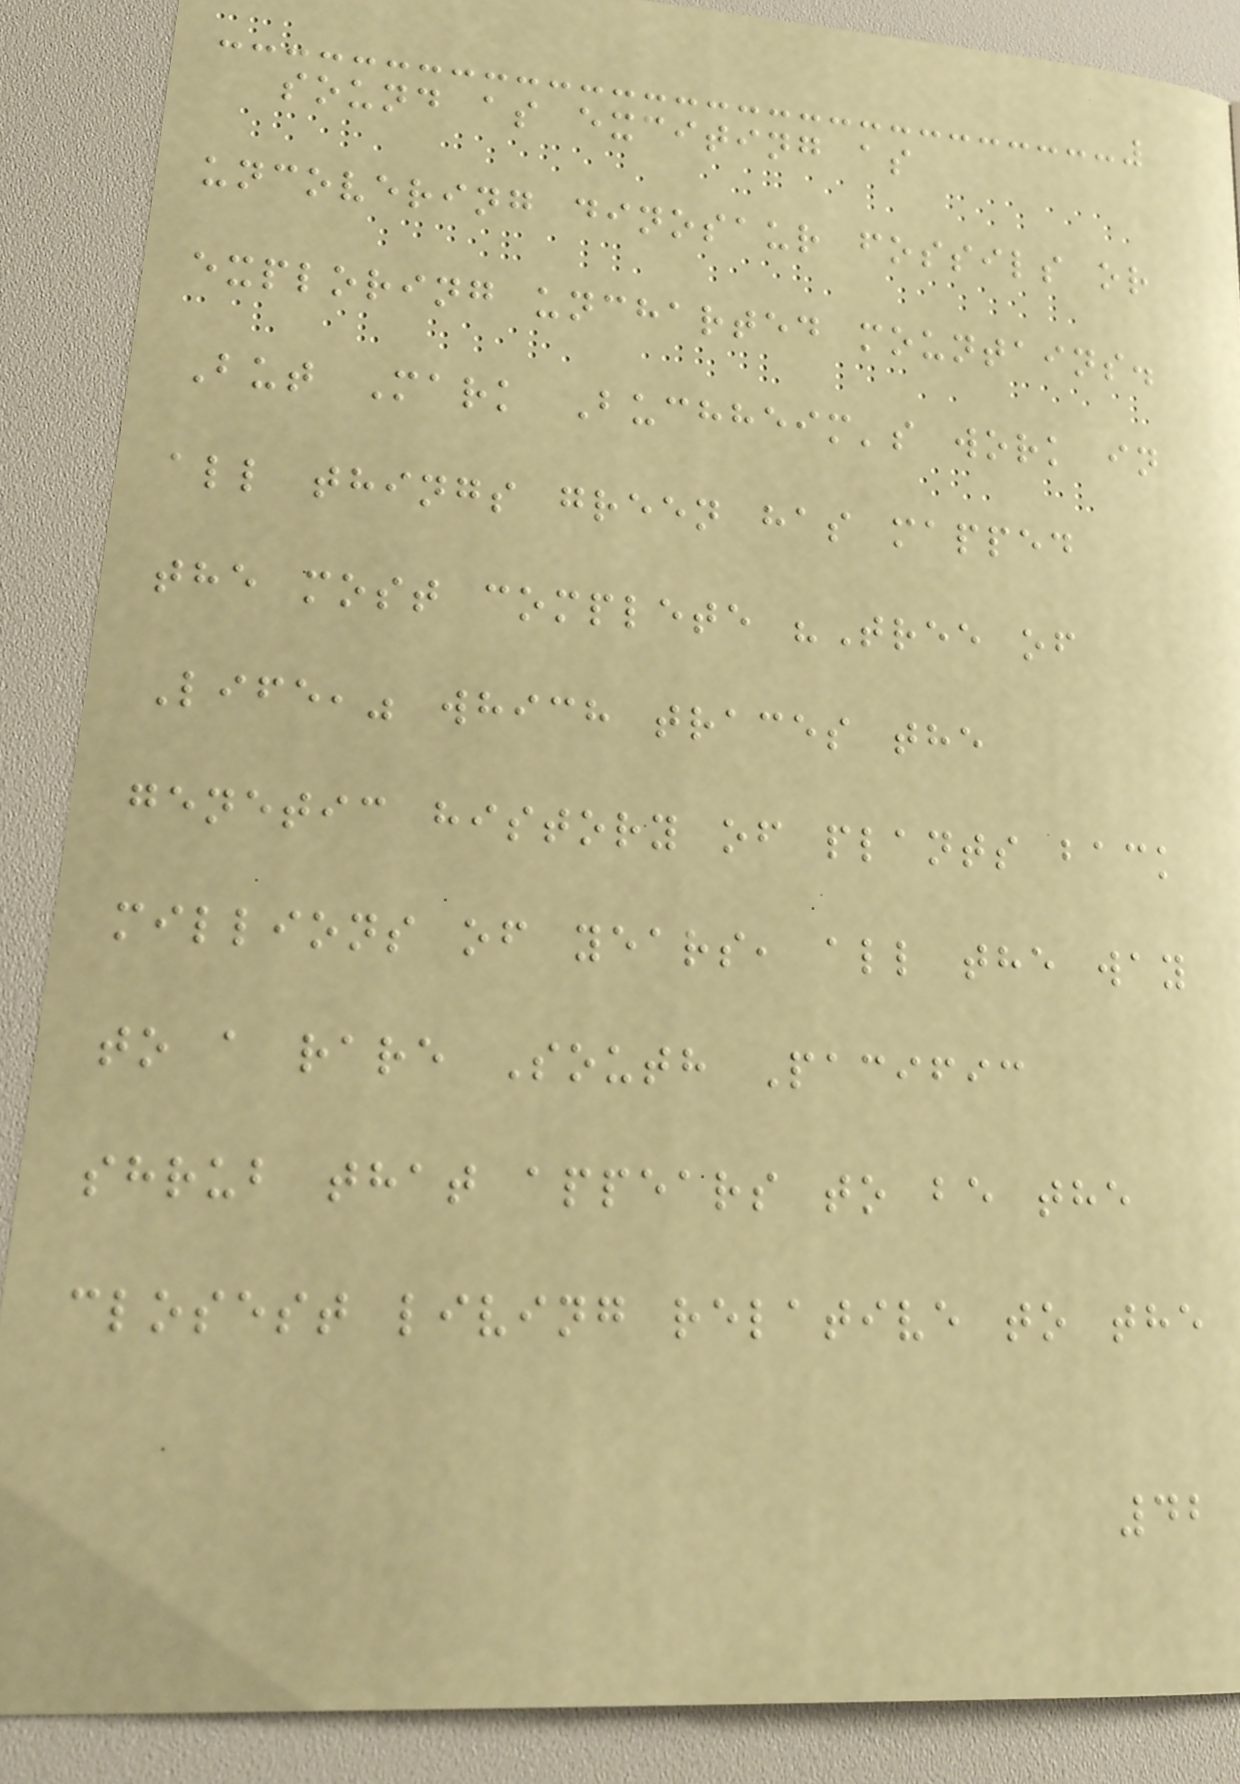sound as exciting as
uncovering dinosaur fossils or
exploring uncharted mountains.
But Mark Buchheim's work in
all things green has mapped
the most complete "Tree of
Life," which traces the
genetic history of plants back
millions of years, all the way
to a rare South Pacific
shrub that appears to be the
closest living relative to the
42
